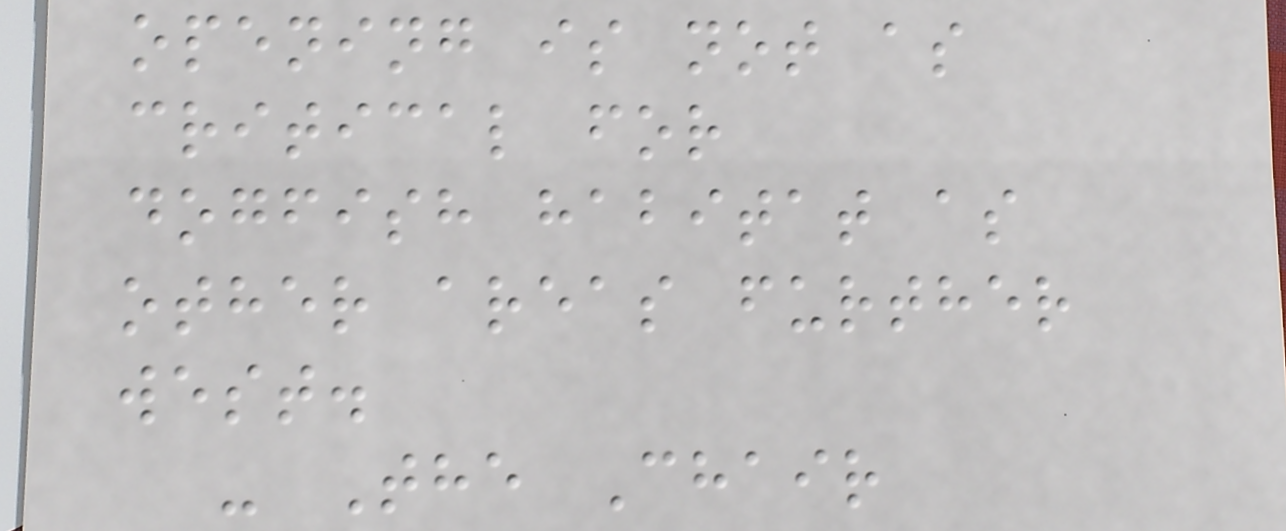opening is not as
critical for
dogfish habitat as
other areas further
west.
- The Chair
